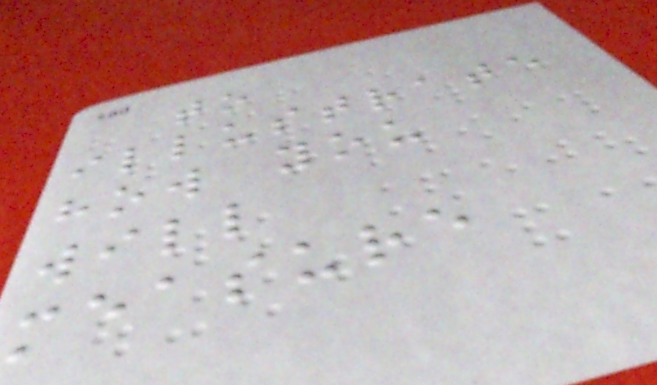to
illustrate
how you
will
measure
